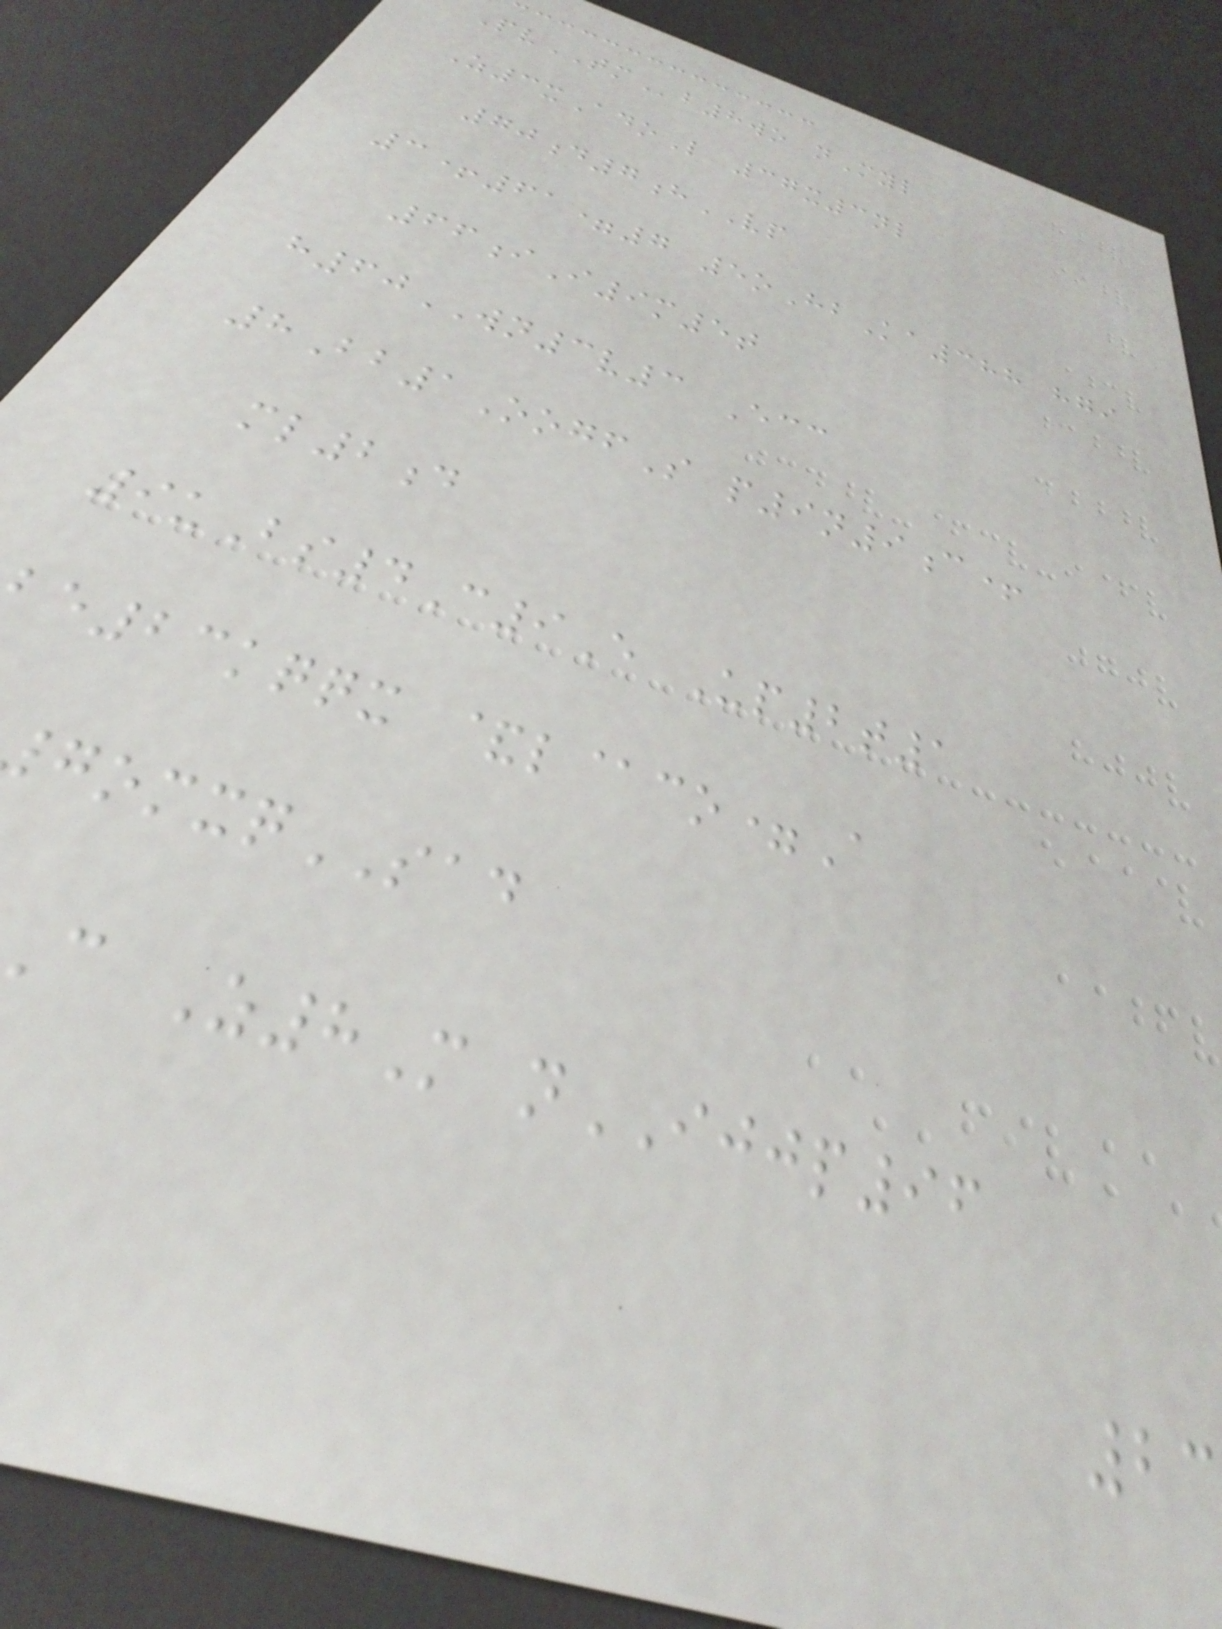PvTMb8wo nMyl
Z3xAdoL 37x3nl
70d7hVP
3+61=7 5oHbKa388 hgi
66iI9m5t
h60WN3v3 Ecc
8Bb1OogfS p9n9c+
ml2d
9uBs4C9E Up2t1
e23kqqx &l@co=A
omxqSAD
c Z8M nIJJP96
